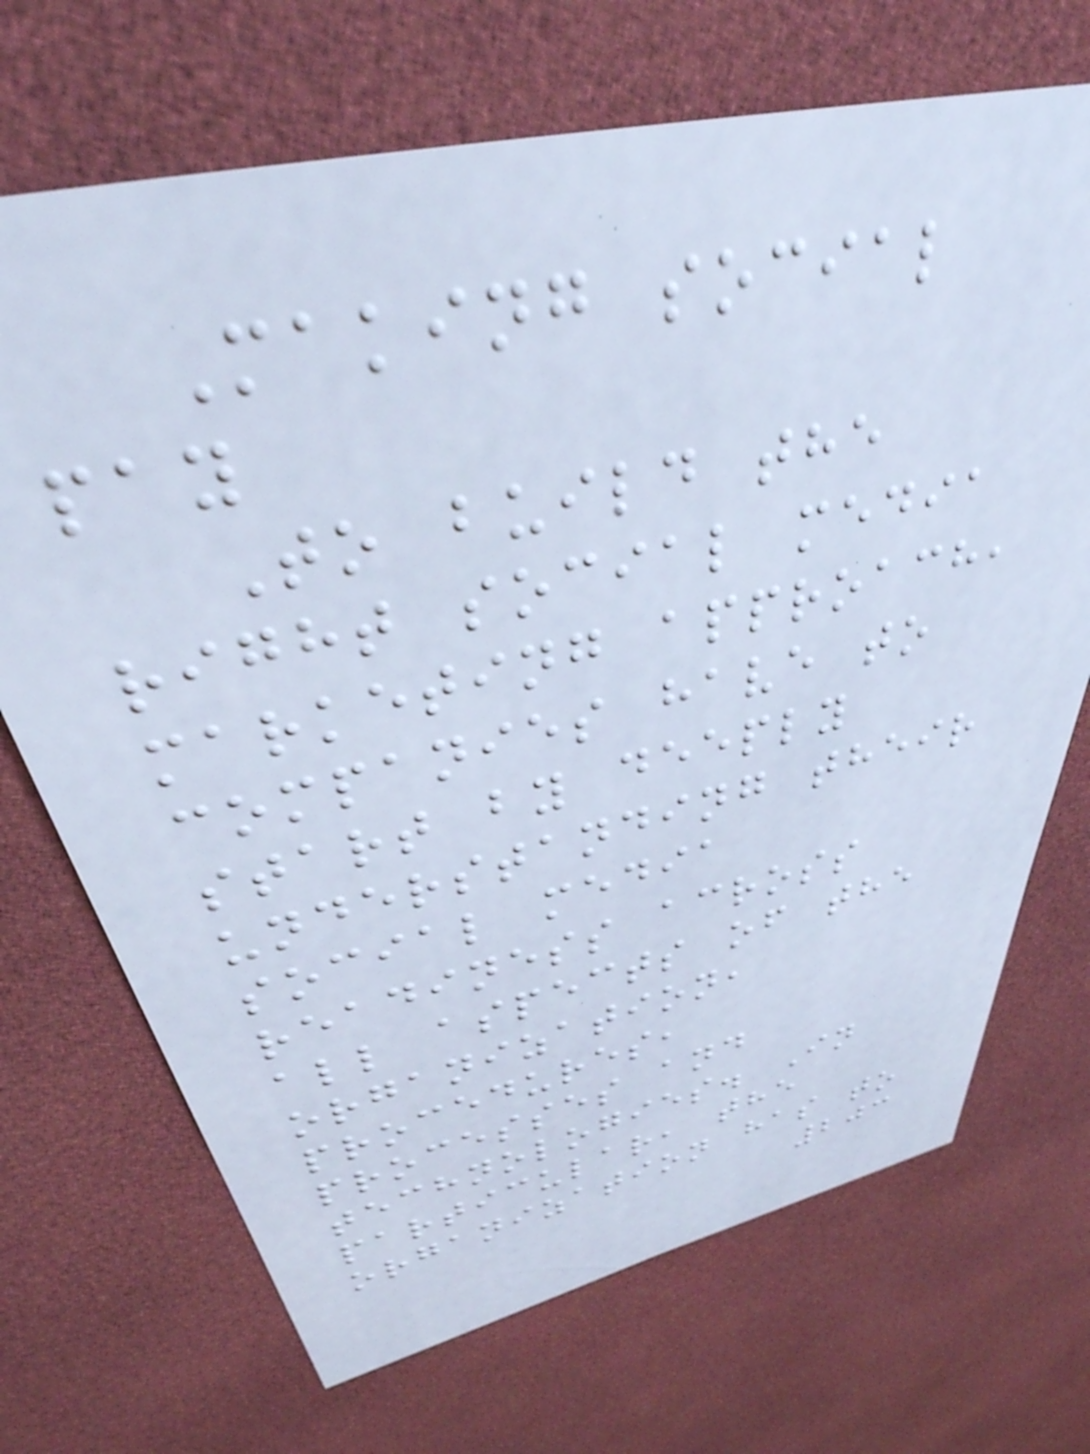Making social
pay
To build the
right social media
marketing approach,
companies have to
start by deeply
understanding their
social media
readiness across
all aspects of the
organization,
procedures,
processes and
technologies. In
particular, the
organization has to
203
